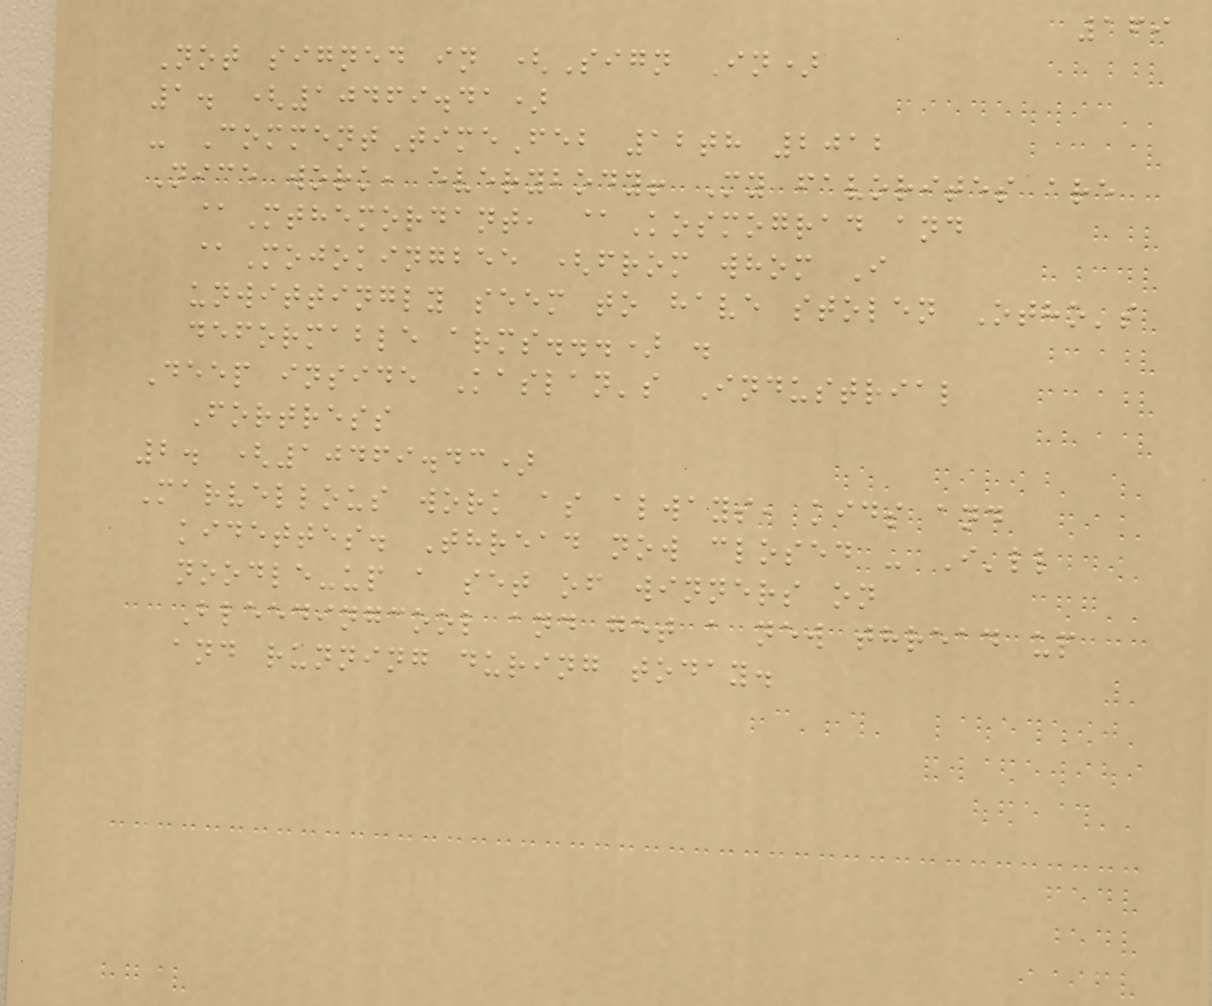169
Not signed in (Sign In)
1. (10469.41)
- CommentTimeFeb 12th 2012
Nice work, everybody! My favorites are
@Mthemordant, @Kosmograd and
@Mojokingbee (from whom I
unwittingly seem to have stolen Otho's
deformable arms...) .
Deep inside Kaslan's Industrial
Fortress
2. (10469.43)
Marvellous work as always, kids and
kidettes. Thread now closed - I'll
noodle-up a set of winners on
Bleedingcool and get a new thread up
and running during today.
